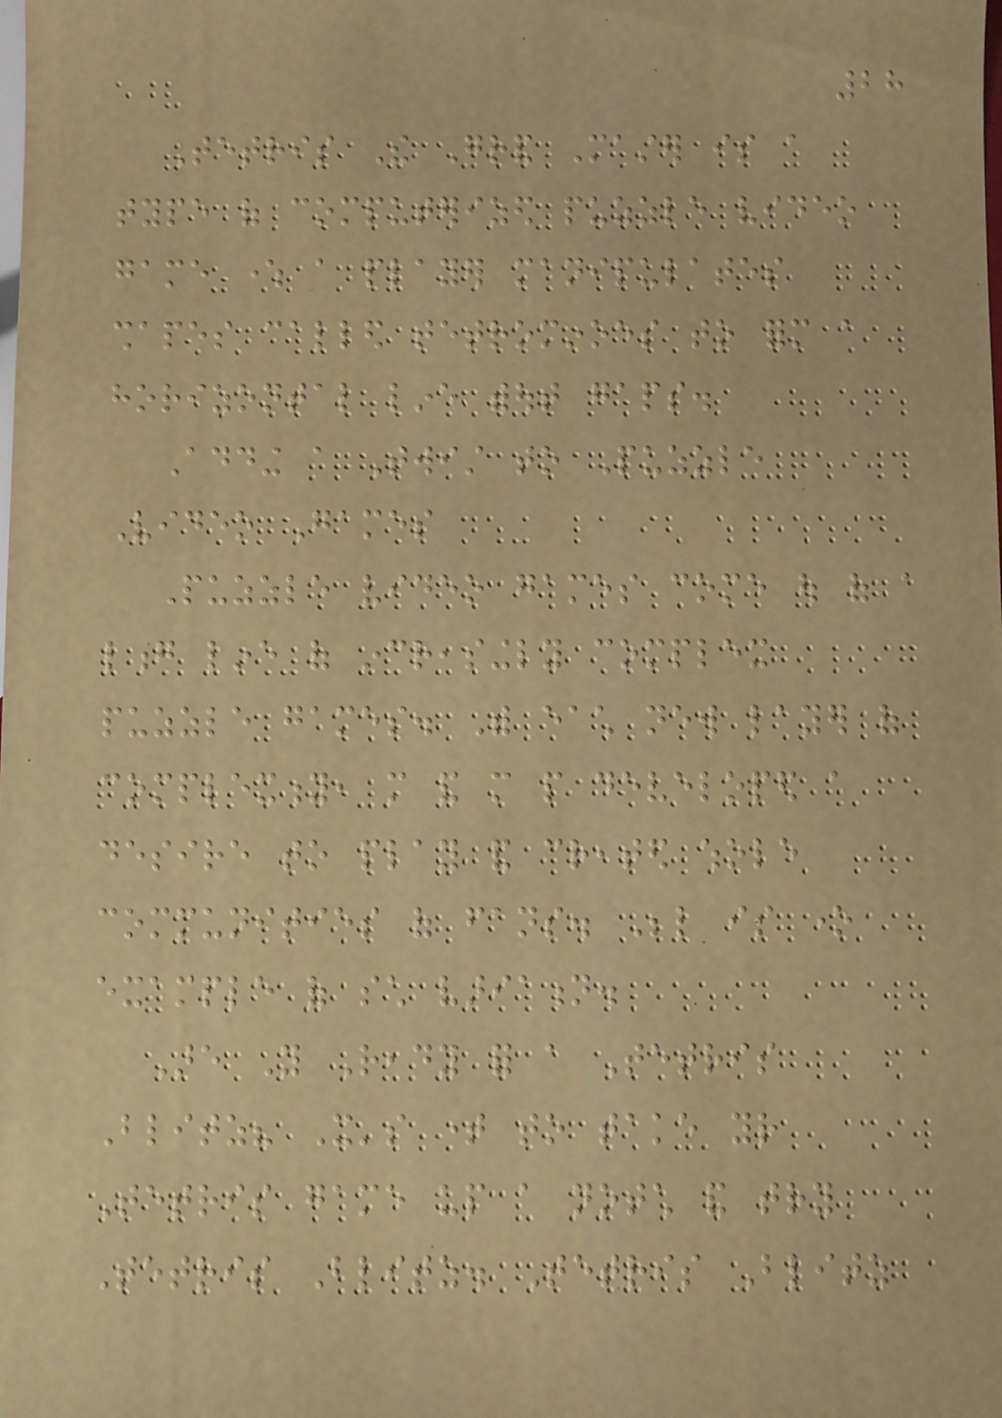28
Tetris The Grand Master is a
type of computerized puzzle video
game where a player manipulates
shapes called tetrominoes to form a
horizontal line without gaps.
Adding a Twist to Puzzle
Video Games
Puzzle video games come out of a
long line of increasingly complex
puzzle games. With each new layer of
complexity, more and more people developed a
desire to play and created whole
communities of fans. Below is one
example of such variation.
Are You Ready for a Tetris
Blitz? It's time to take your
Tetris game up a notch and try
Tetris Blitz. Tetris Blitz
